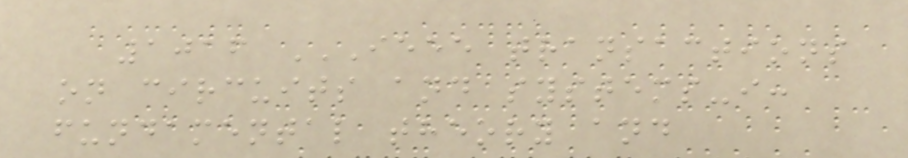1016 IEEE TRANSACTIONS
ON CIRCUITS AND SYSTEMS-I:
FUNDAMENTAL THEORY AND
